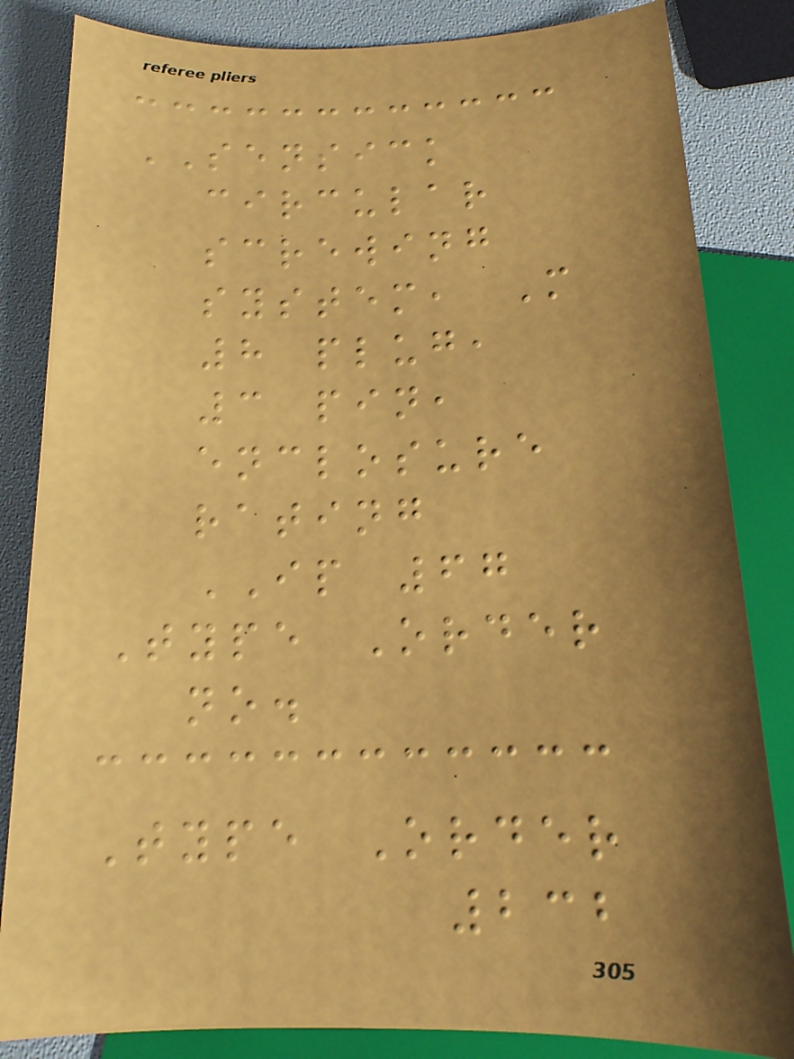SENSICK
circular
screwing
system, M
8 plug,
3 pin,
enclosure
rating
IP 67
Type Order
no.
Type Order
232
